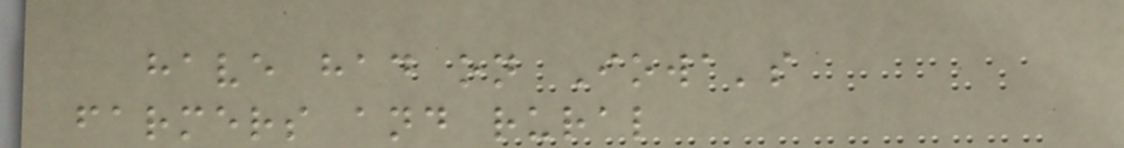have had on Iowa's
farmers and rural
